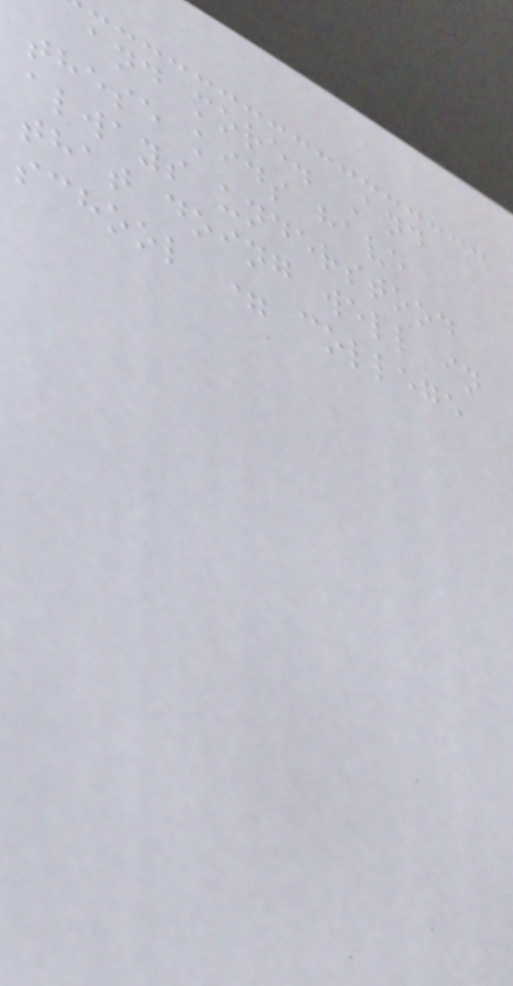and more. And
these kids have
always understood
that doing well in
school = college
